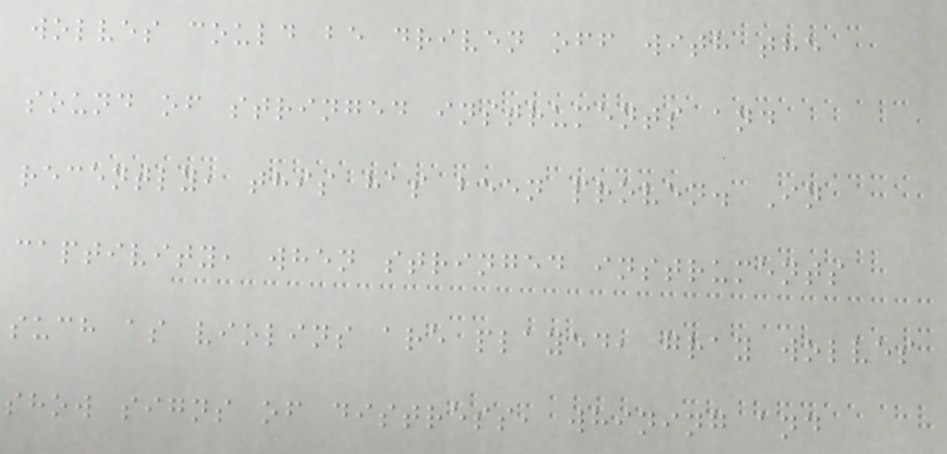wolves could be driven off with the
sound of stringed instruments and
recently, this has been proven. In
captivity, when stringed instruments
such as violins are played, gray wolves
show signs of distress, whining and
